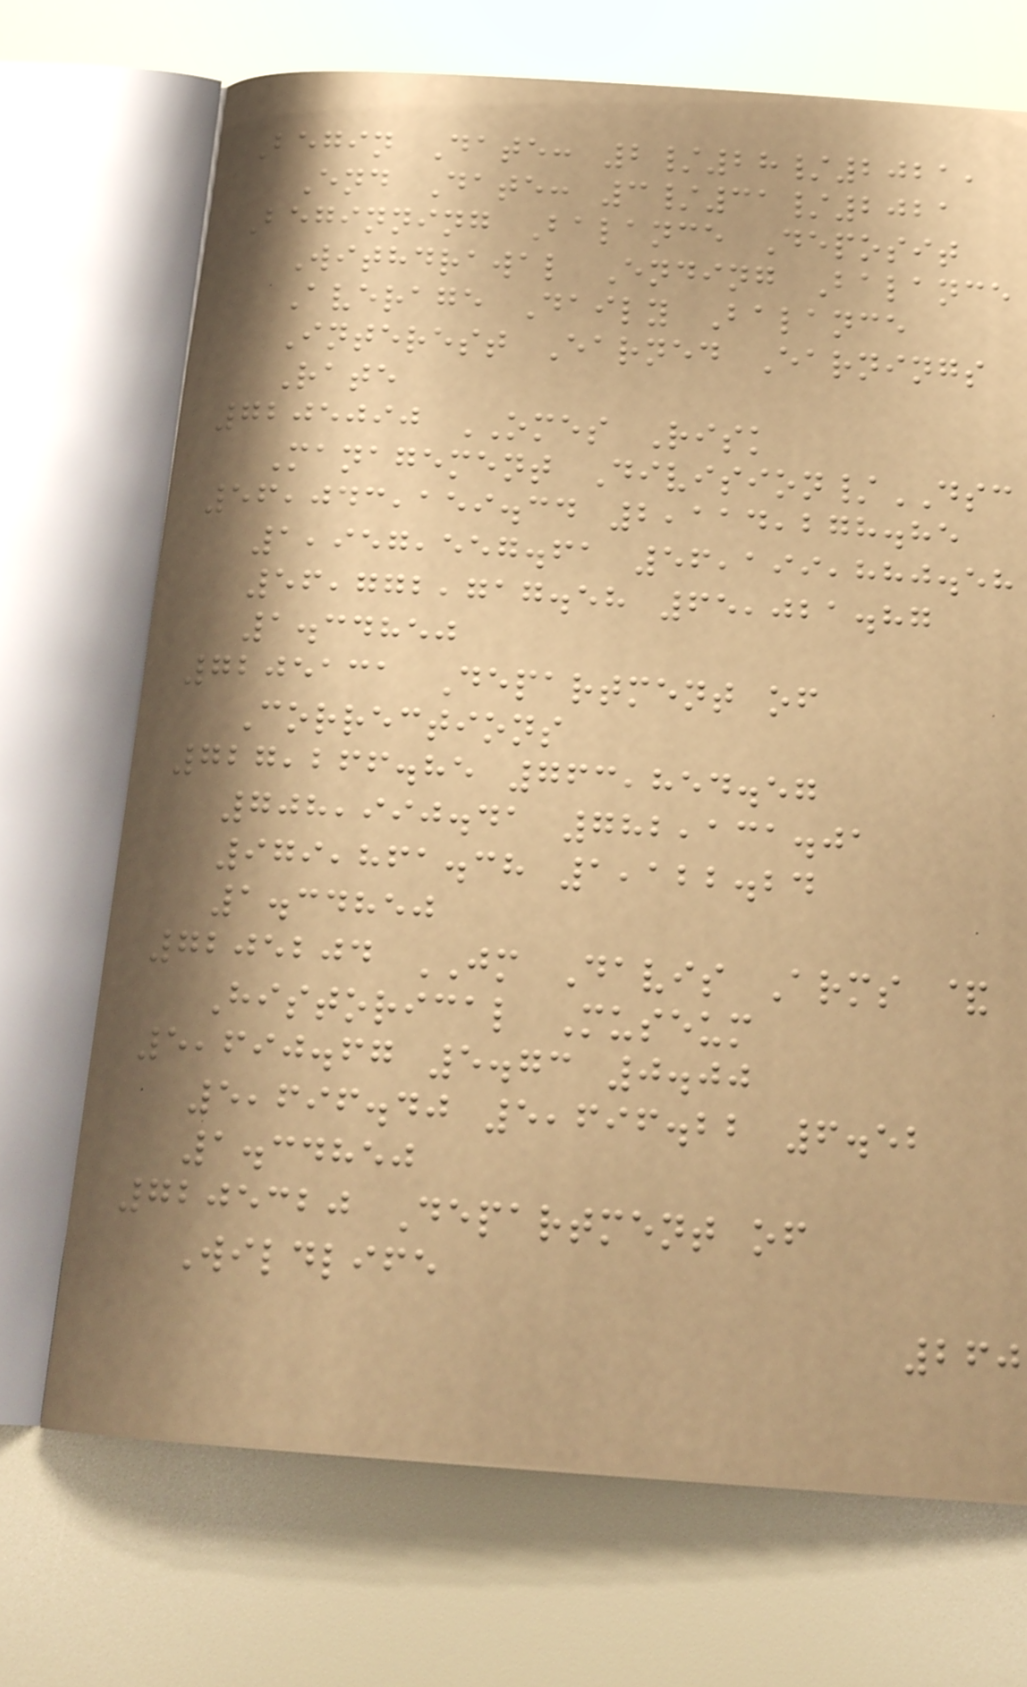Begin Date: 2/28/2021,
End Date: 3/31/2021
Beginning Balance Deposit
Withdrawal Ending Balance
Average Daily Balance
Interest Earned Earnings
Rate
7205090 OMES Risk
Management Division/DSC
56,043,159.34 2,114,278.85
1,957,557.61 56,199,880.58
56,772,717.58 65,021.87
1.34850
7205131 Department of
Corrections
727,266.85 763,854.57
708,990.41 782,131.01
979,861.38 1,122.24
1.34850
7205204 JM Davis Arms &
Historical Museum
5,690.67 5.73 0.00
5,696.40 5,696.22 6.52
1.34850
7205320 Department of
Wildlife
260
